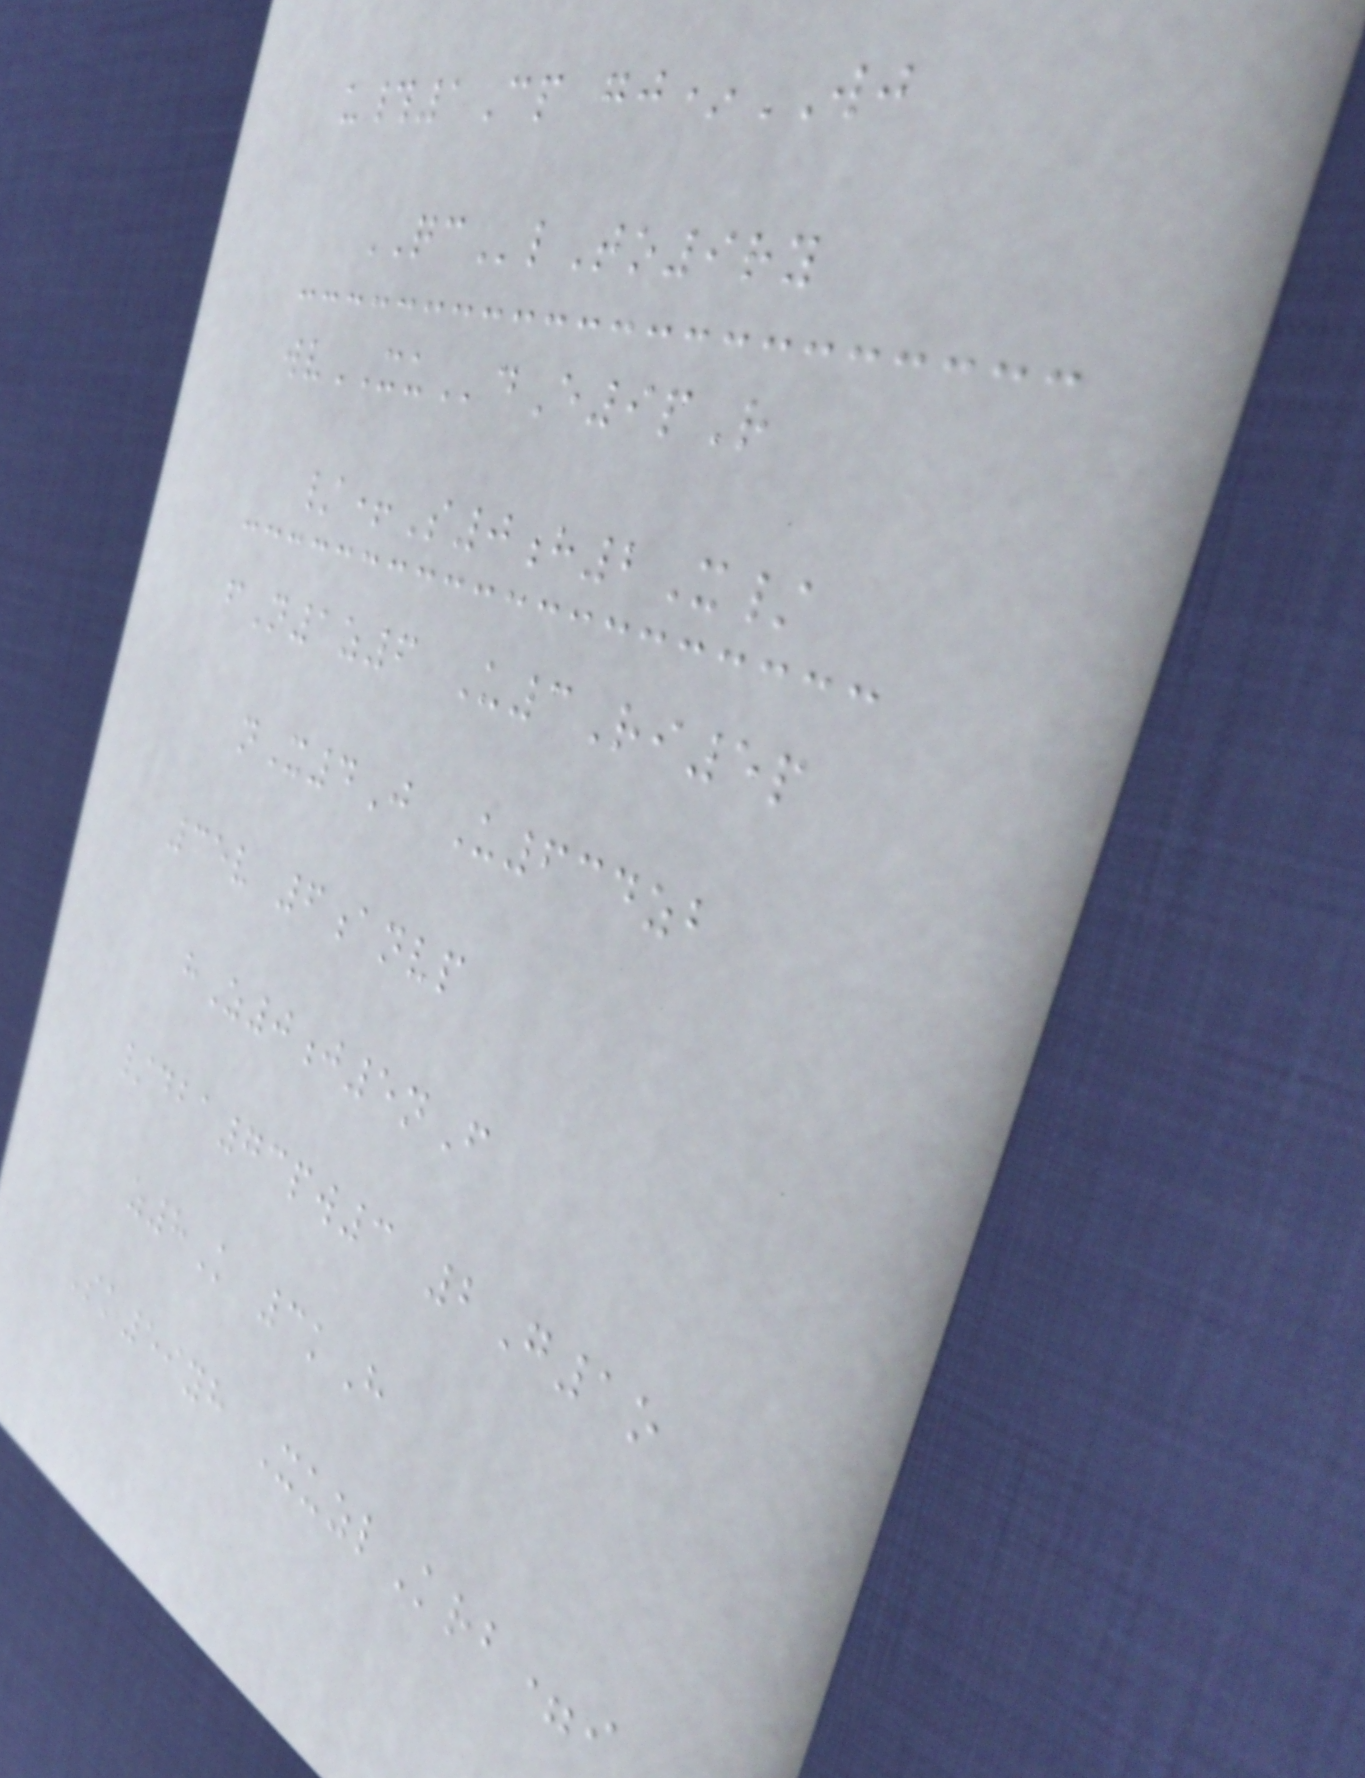u#1Cp gj*WJ
QClTo9ry
wvXUdE9pR
/+S0h2X/
fN1z6 U3Ri5p
nX4J U634zb
35v 6anvp
hZ0j5nF
/dba73pw3 2G1o
z8K 3kH
Sk59yh XuzlKrb=i
